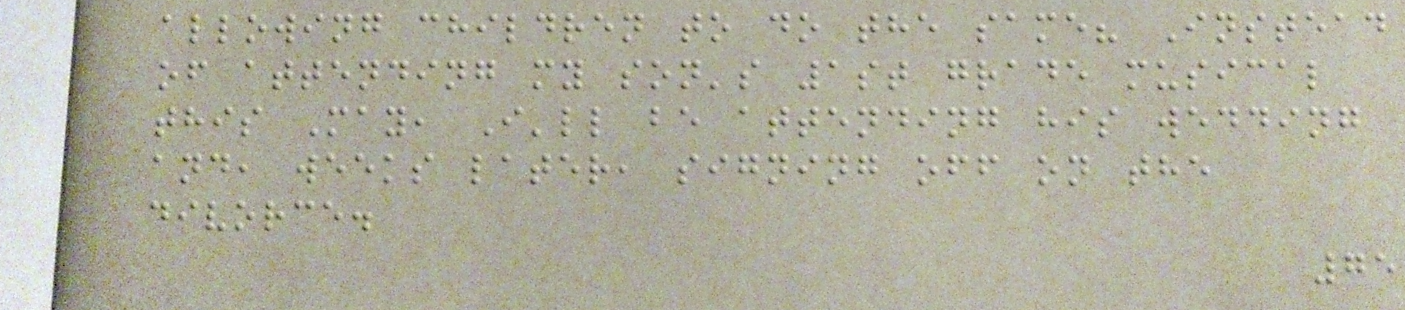allowing children to do the same? Instead
of attending my son's 1st grade musical
this May, I'll be attending his wedding
and, weeks later, signing off on the
divorce.
75
